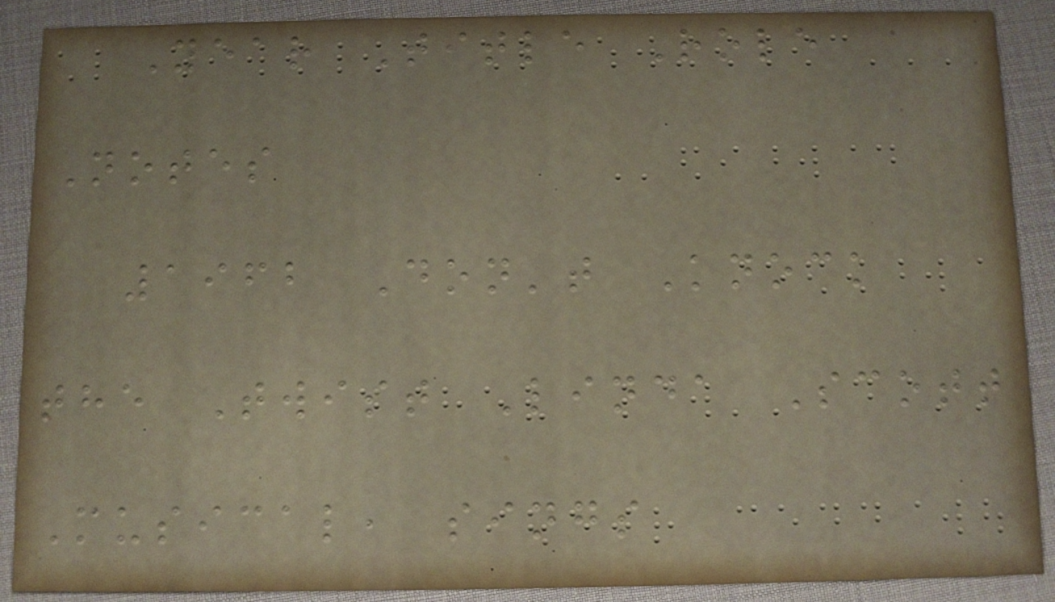Year Title Role
Notes
1962 Don't Knock
the Twist Linda Scott
Musical, sings
